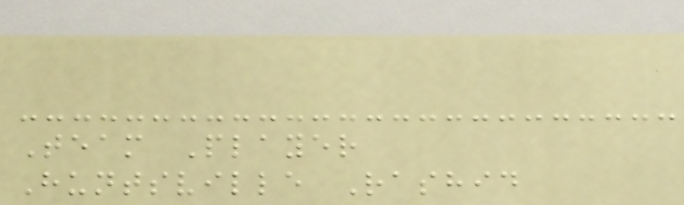Team Player
Huntsville Rashid
